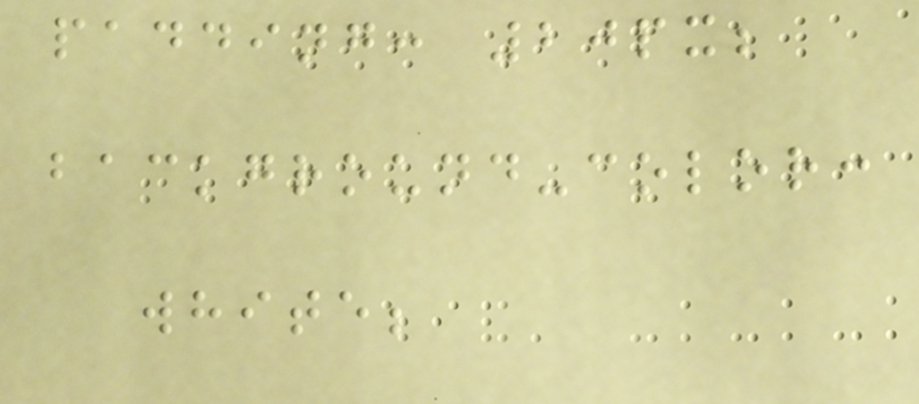padding: 20px;
background-color:
white;
